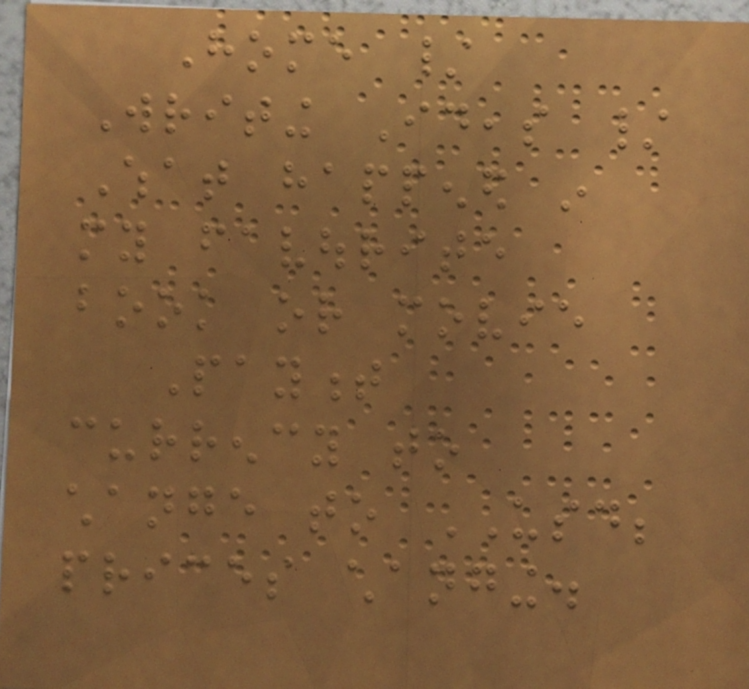Home /
Writing Ideas /
What happened in
my favourite
book or movie
Payment
currency to
change to USD;
prices changing.
